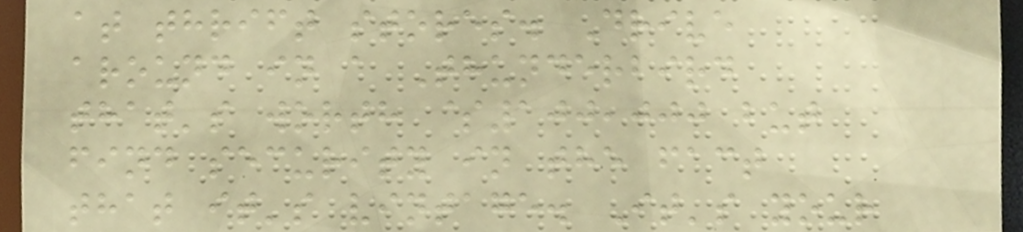at thrift stores. Drive
around in a Thunderbird
that's worth $100,000 but
find security in the fact
that it's vintage. It's your
